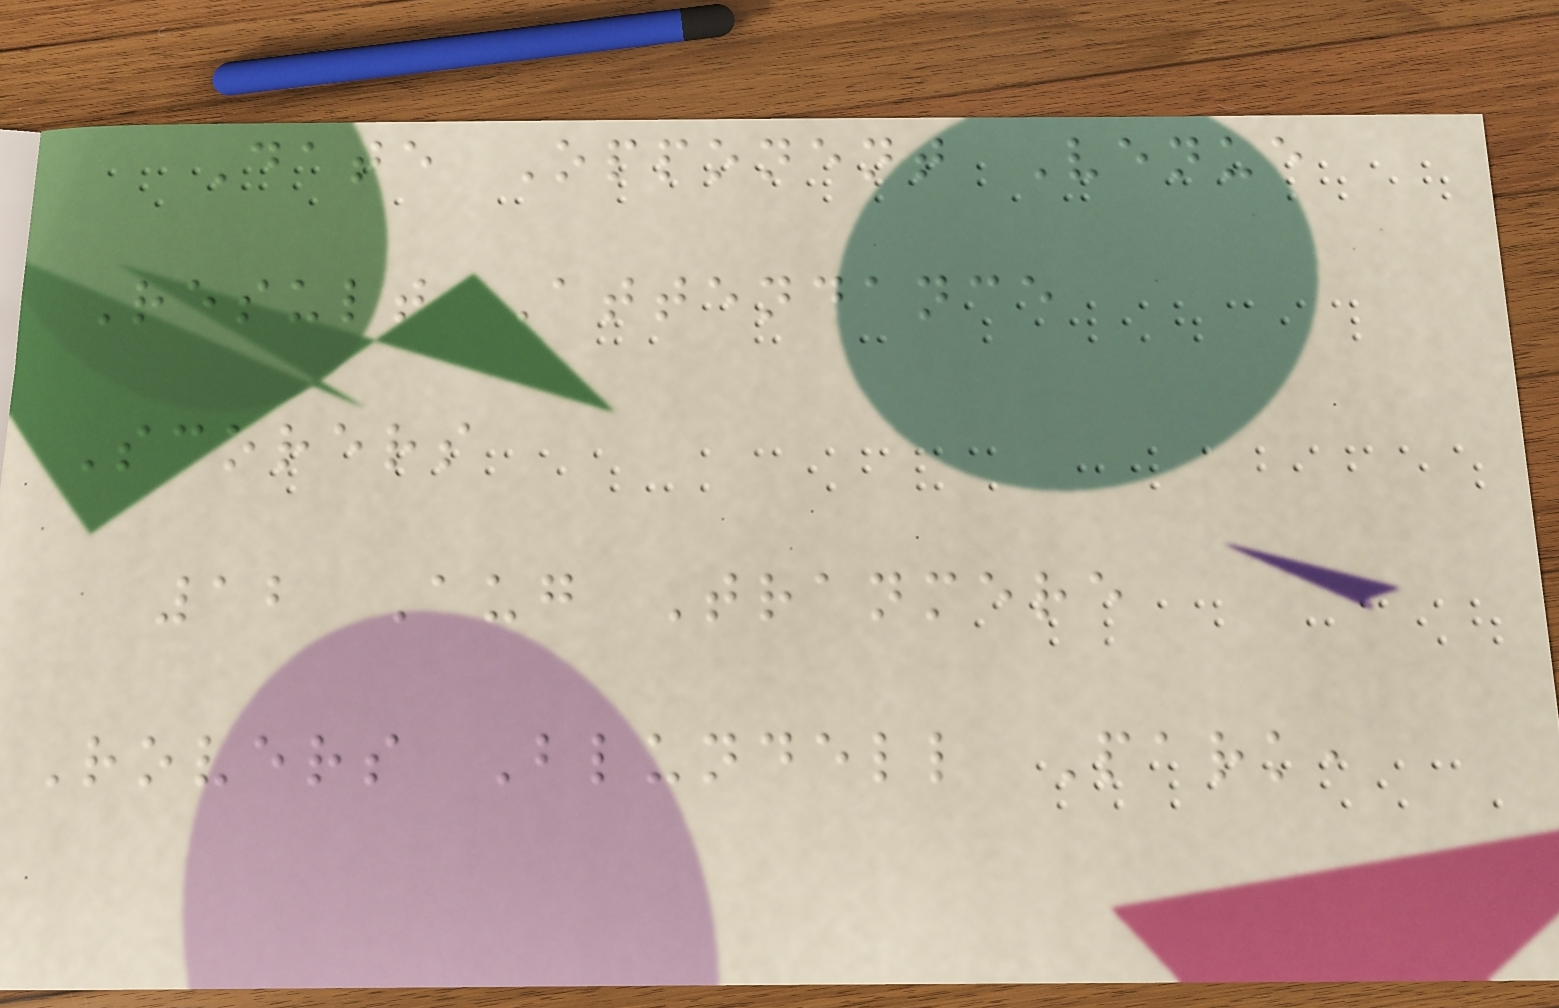Date Opponent Venue
Result Attendance
Scorers
12 Aug Tranmere
Rovers Blundell Park,
